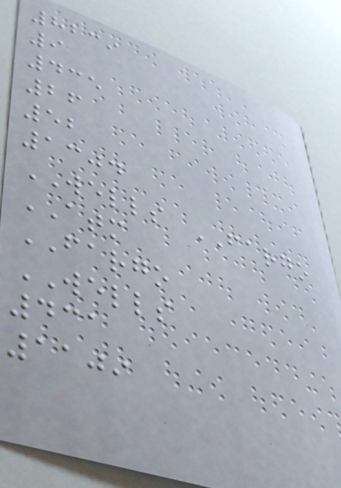8239
9
435
26
52
1304
WELLS FARGO
ATM
FARGO
WELLS
431
1109
